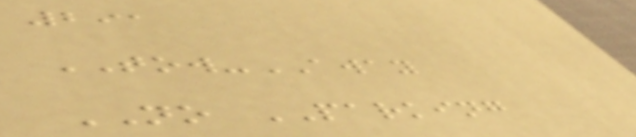291
TOW-AWAY
NO PARKING
